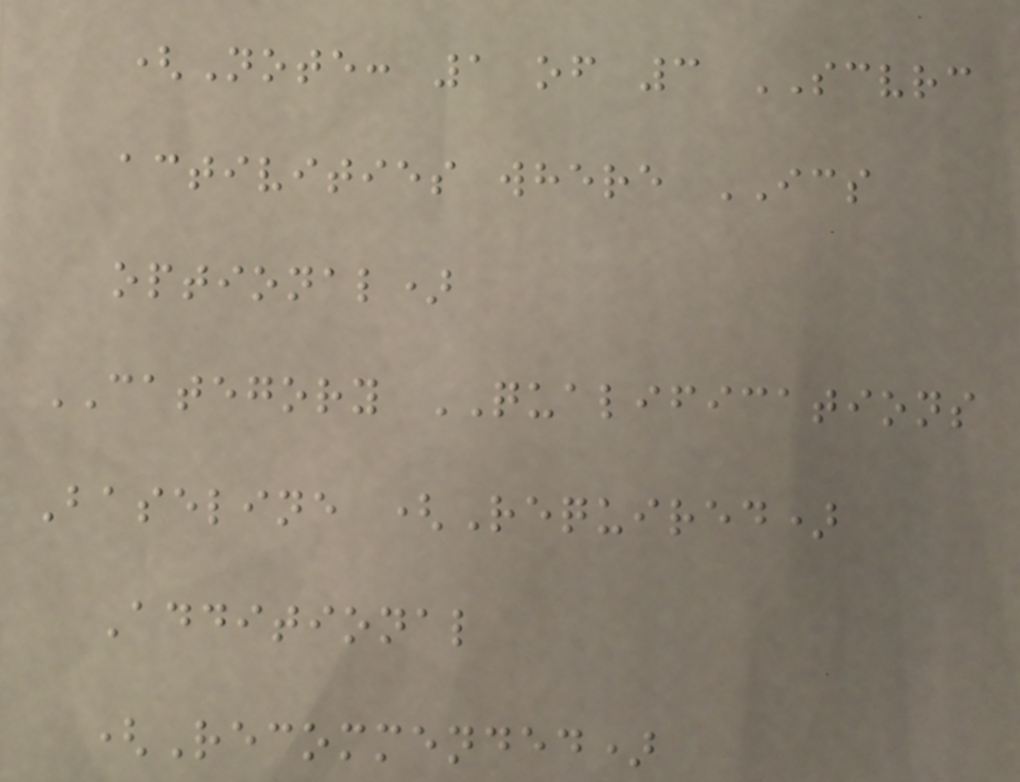(Note: 1 of 3 SCVRC
activities where ICS
optional)
CATEGORY QUALIFICATIONS
Baseline (Required)
Additional
(Recommended)
